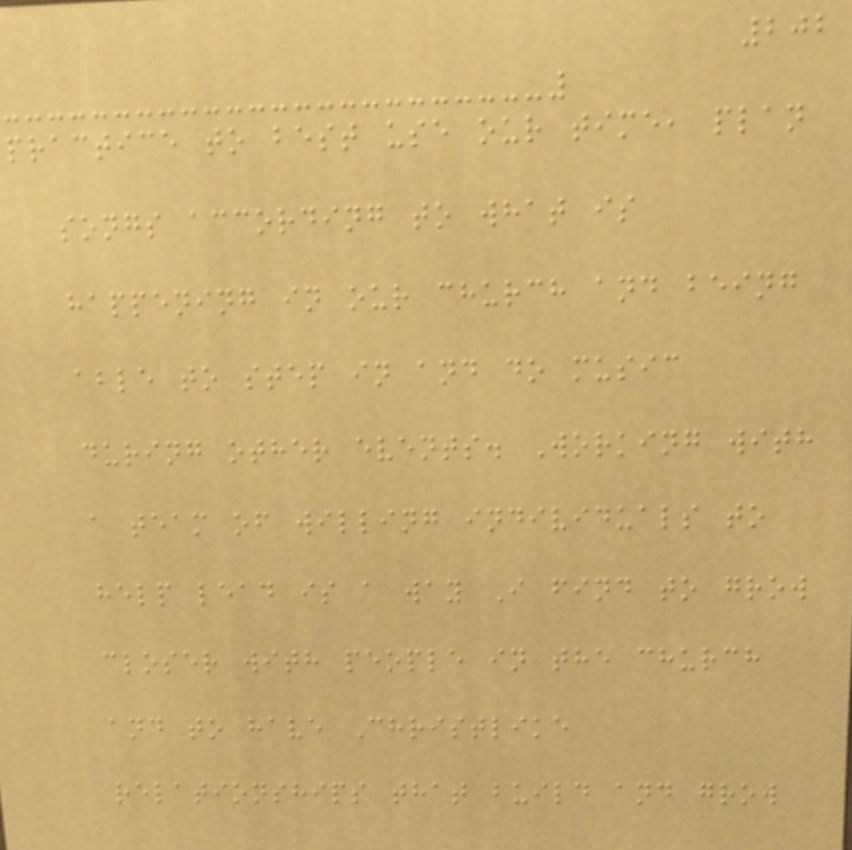202
practice to best use our time, plan
songs according to what is
happening in our church and being
able to step in and do music
during other events. Working with
a team of willing individuals to
help lead is a way I find to grow
closer with people in the church
and to have Christlike
relationships that build and grow
